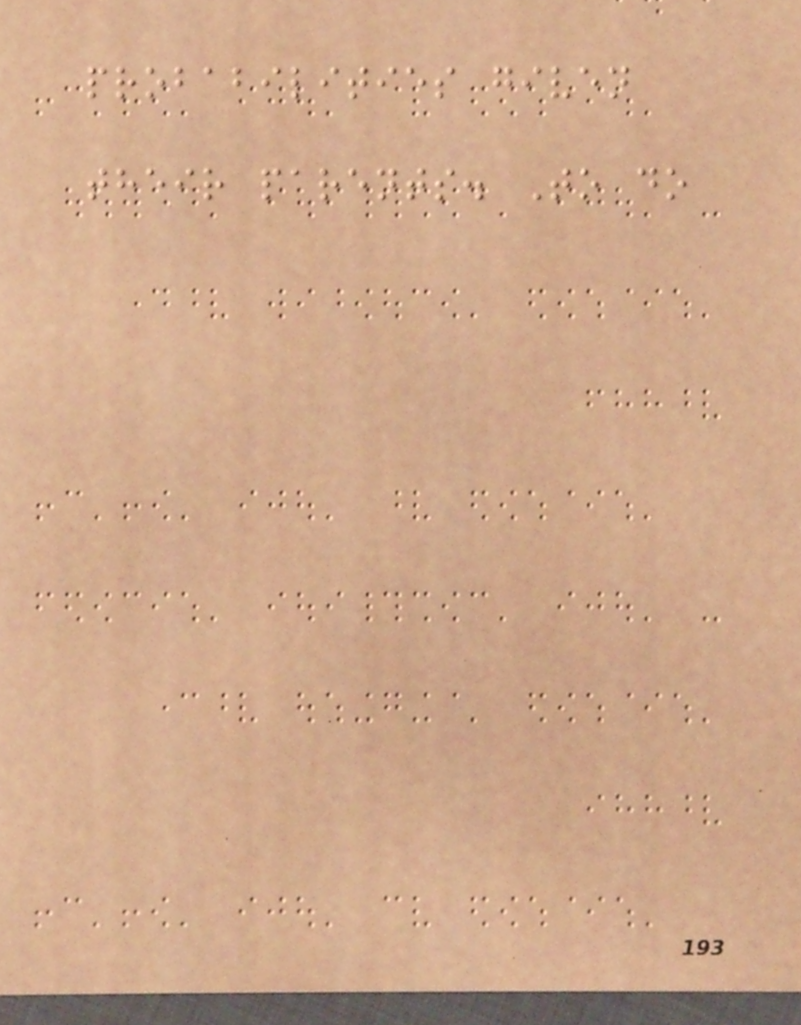probabilities given
their parents. To do
